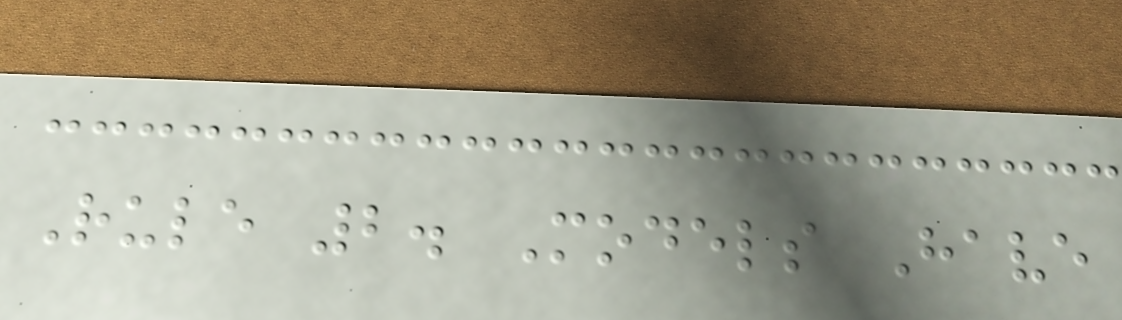Rule 2. Models Have
